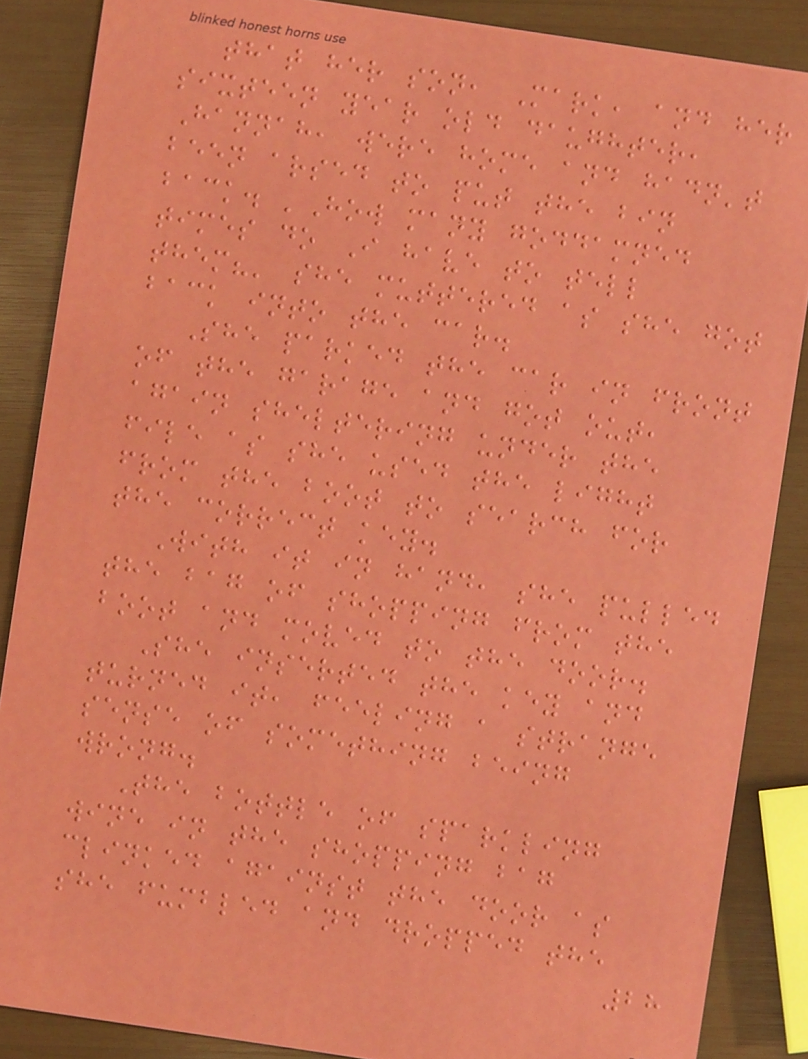that her son, Mark, and her
sixteen year old daughter,
Hannah, were home and hadn't
been arsed to put the bin
back. 'How many goddamned
times do I have to tell
them?' she muttered as she got
back into the car.
She parked the car in front
of the garage and got out,
again sheltering under the
file as she used the light
from the boot to search for
the correct key.
With it in hand, she pulled
the bag of shopping from the
boot and moved to the door.
She inserted the key and
turned it, feeling a strange
sense of something being
wrong.
The bottle of sparkling
wine in the shopping bag
clinked against the door as
she fumbled and dropped the
28
